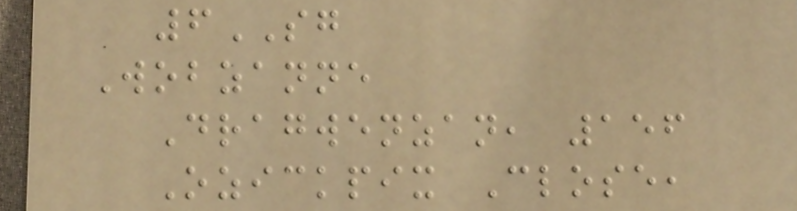6SG
Wobzanne
Dragwenzan, 156
Ozickpix Close,
